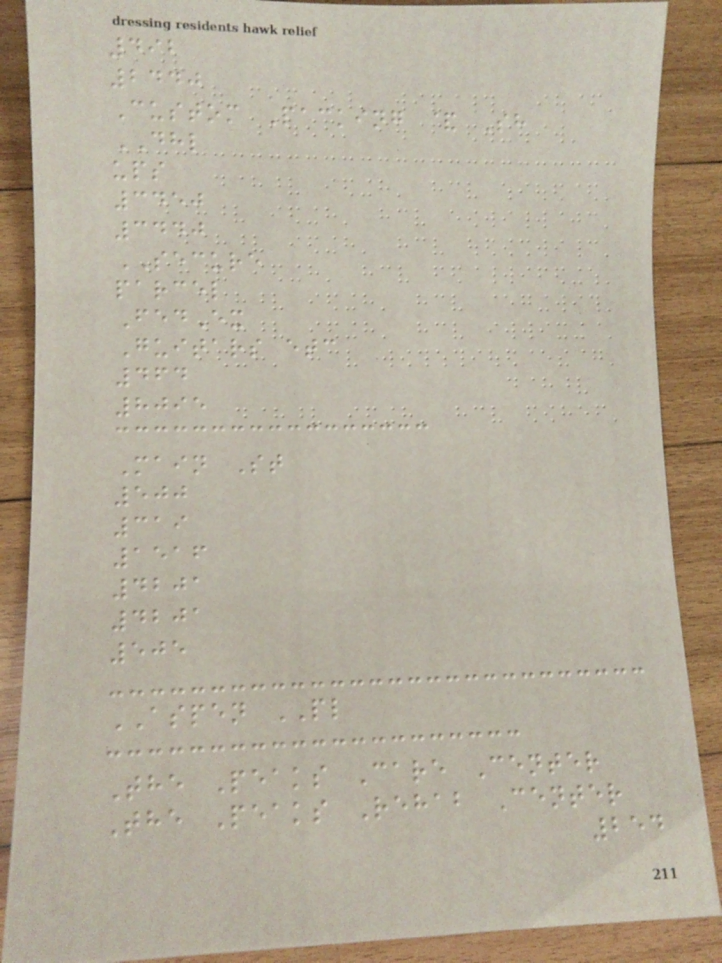492
2440
Custom Packing & Sh
DHL
ups
3450
3440
SECURE
parcel
FedEx
Guitars etc
464
8095
Main St
500
319
1516
4201
4201
505
ASPEN PL
The Peaks Care Center
The Peaks Rehab Center
254
